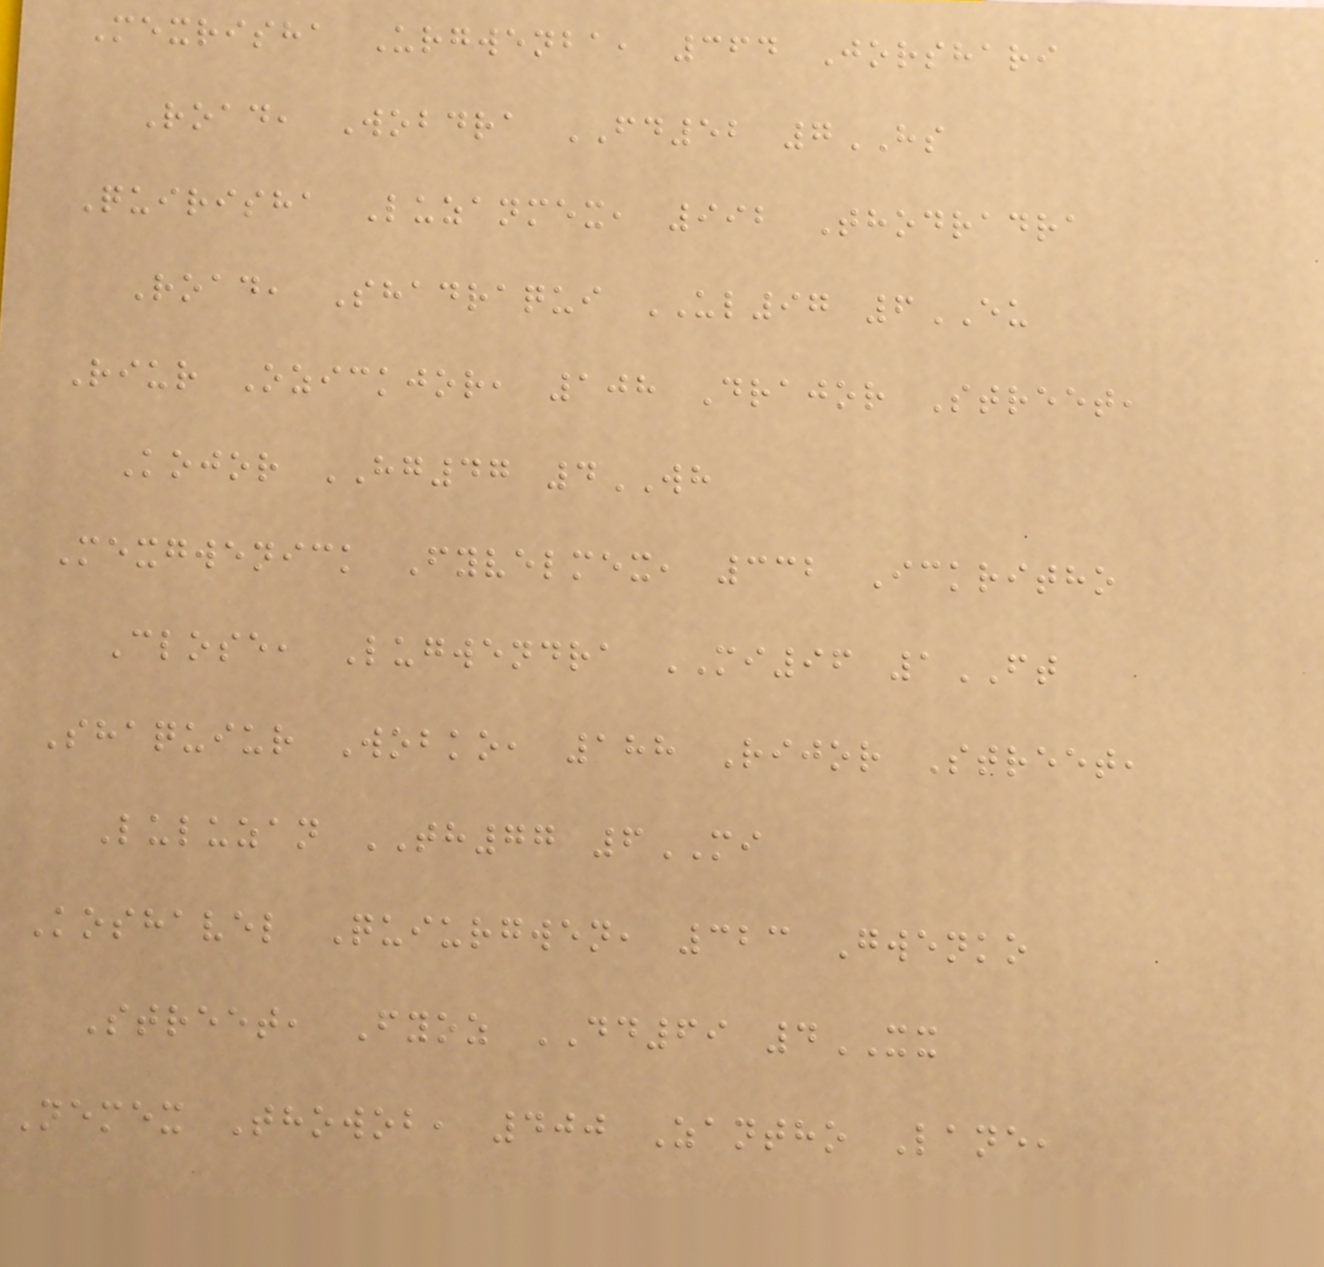Mexrisha Urgwenba, 364 Jorshari
Road, Wobdra FD52 7HS
Quirisha Luzanmex, 992 Thodradra
Road, Shadraqui UL97 6EU
Riur Ozickjor, 108 Drajor Street,
Kojor HG47 4WH
Mexgwenick Fyvelmex, 332 Ickritho
Close, Lugwendra MI96 1FT
Shaquiur Wobko, 188 Rijor Street,
Luluzan TH77 6MI
Koshavel Quiurgwen, 323 Gwenko
Street, Fyoz DD69 4XX
Nemex Thowob, 400 Zantho Lane,
